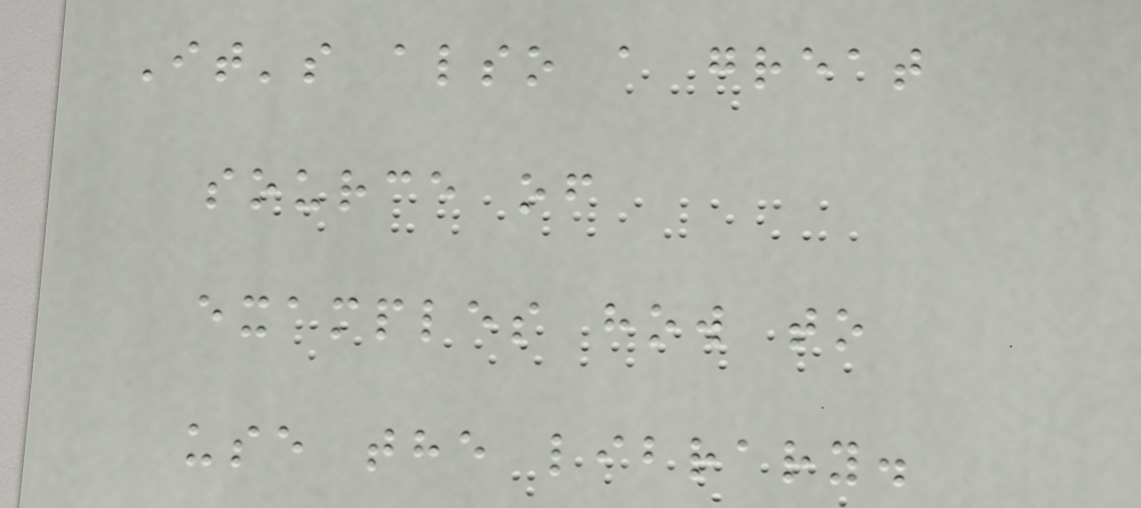It's also a great
source of
examples how to
use the library.
